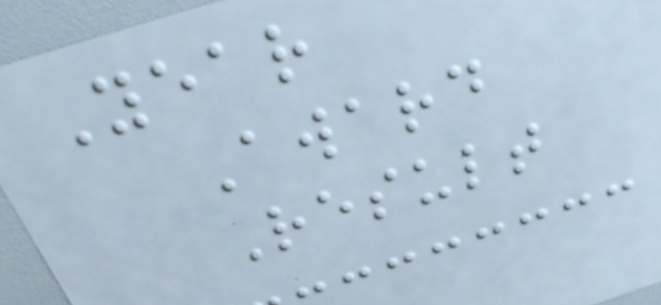Year
Award
Result
